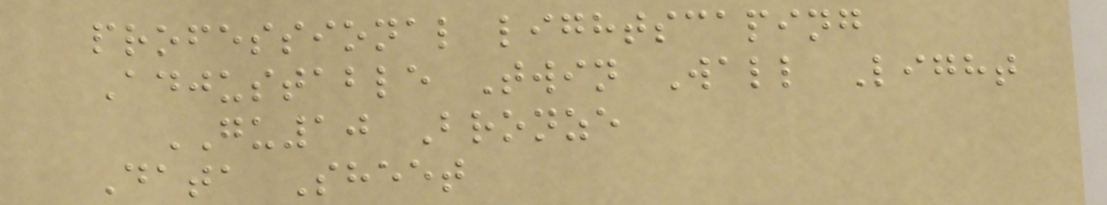professional lightscaping
Adjustable Twin Wall Light
GU10 Bronze
Data Sheet
